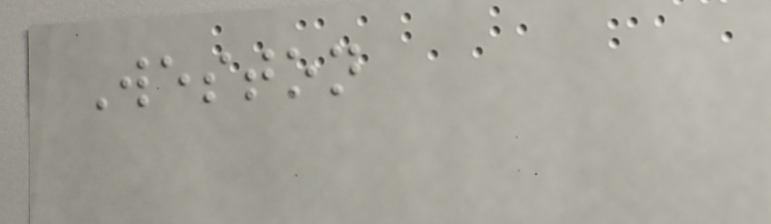Weston
